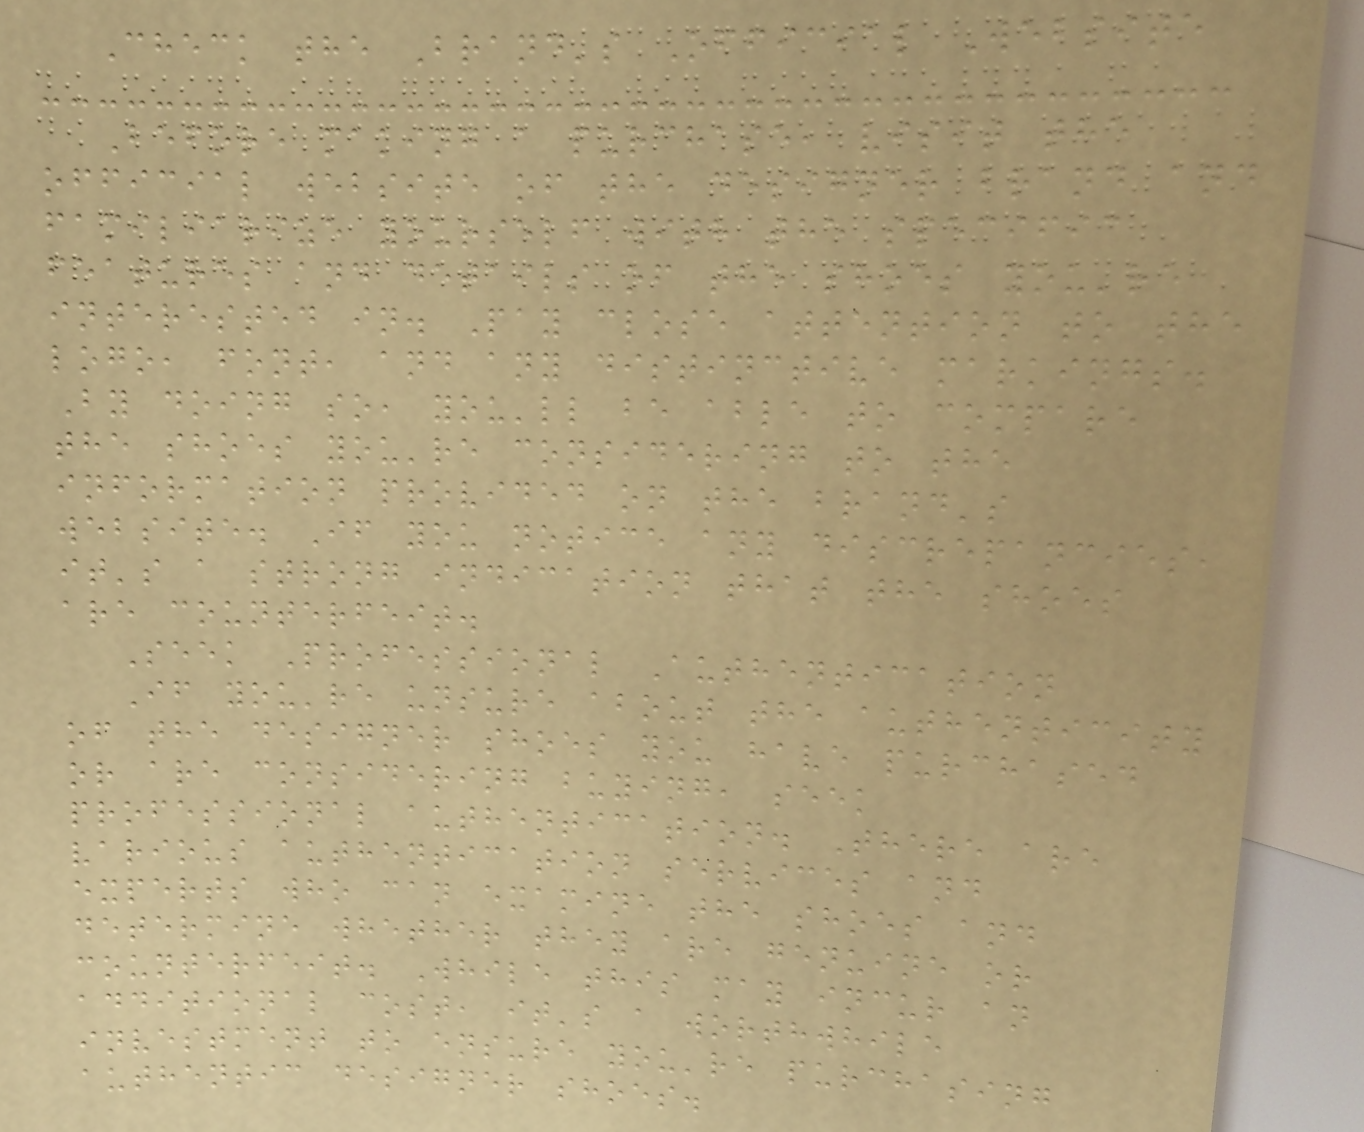Check the Brand's Official Website
Before making a purchase, visit the
official website of the designer brand and
familiarize yourself with the specific
features and details of the shoes you're
interested in. Pay close attention to the
logo, font, and any distinctive markings.
By doing so, you'll be able to compare
the shoes you're considering to the
information provided on the brand's
website. If you notice any discrepancies,
it's a strong indication that the shoes
are counterfeit.
Seek Professional Authentication
If you're unsure about the authenticity
of the designer shoes you have purchased
or are considering buying, seek
professional authentication. There are
various authentication services and
experts who can examine the shoes and
determine whether they are genuine or
counterfeit. While this may incur an
additional cost, it's a worthwhile
investment to ensure you're purchasing
authentic designer shoes.
